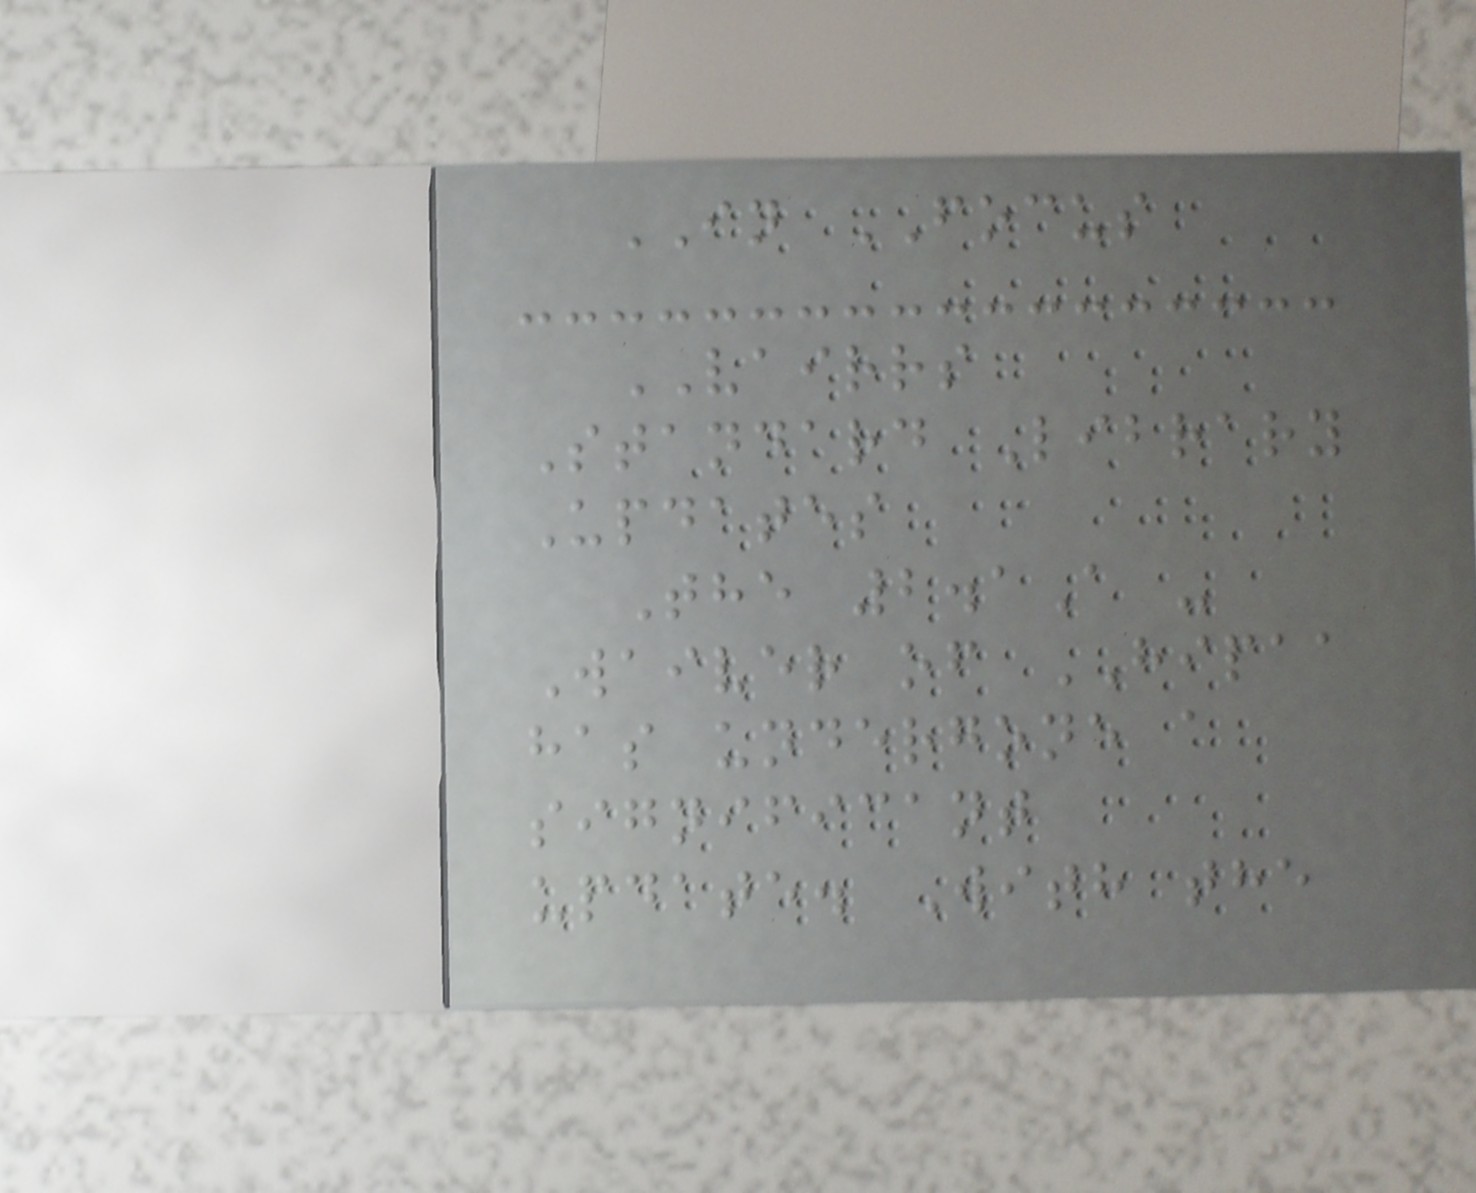IN FOCUS
VAIRRS
Standard Library
Updates
The 2.1A -
Waiver of HIPAA
has undergone a
significant
update. With the
